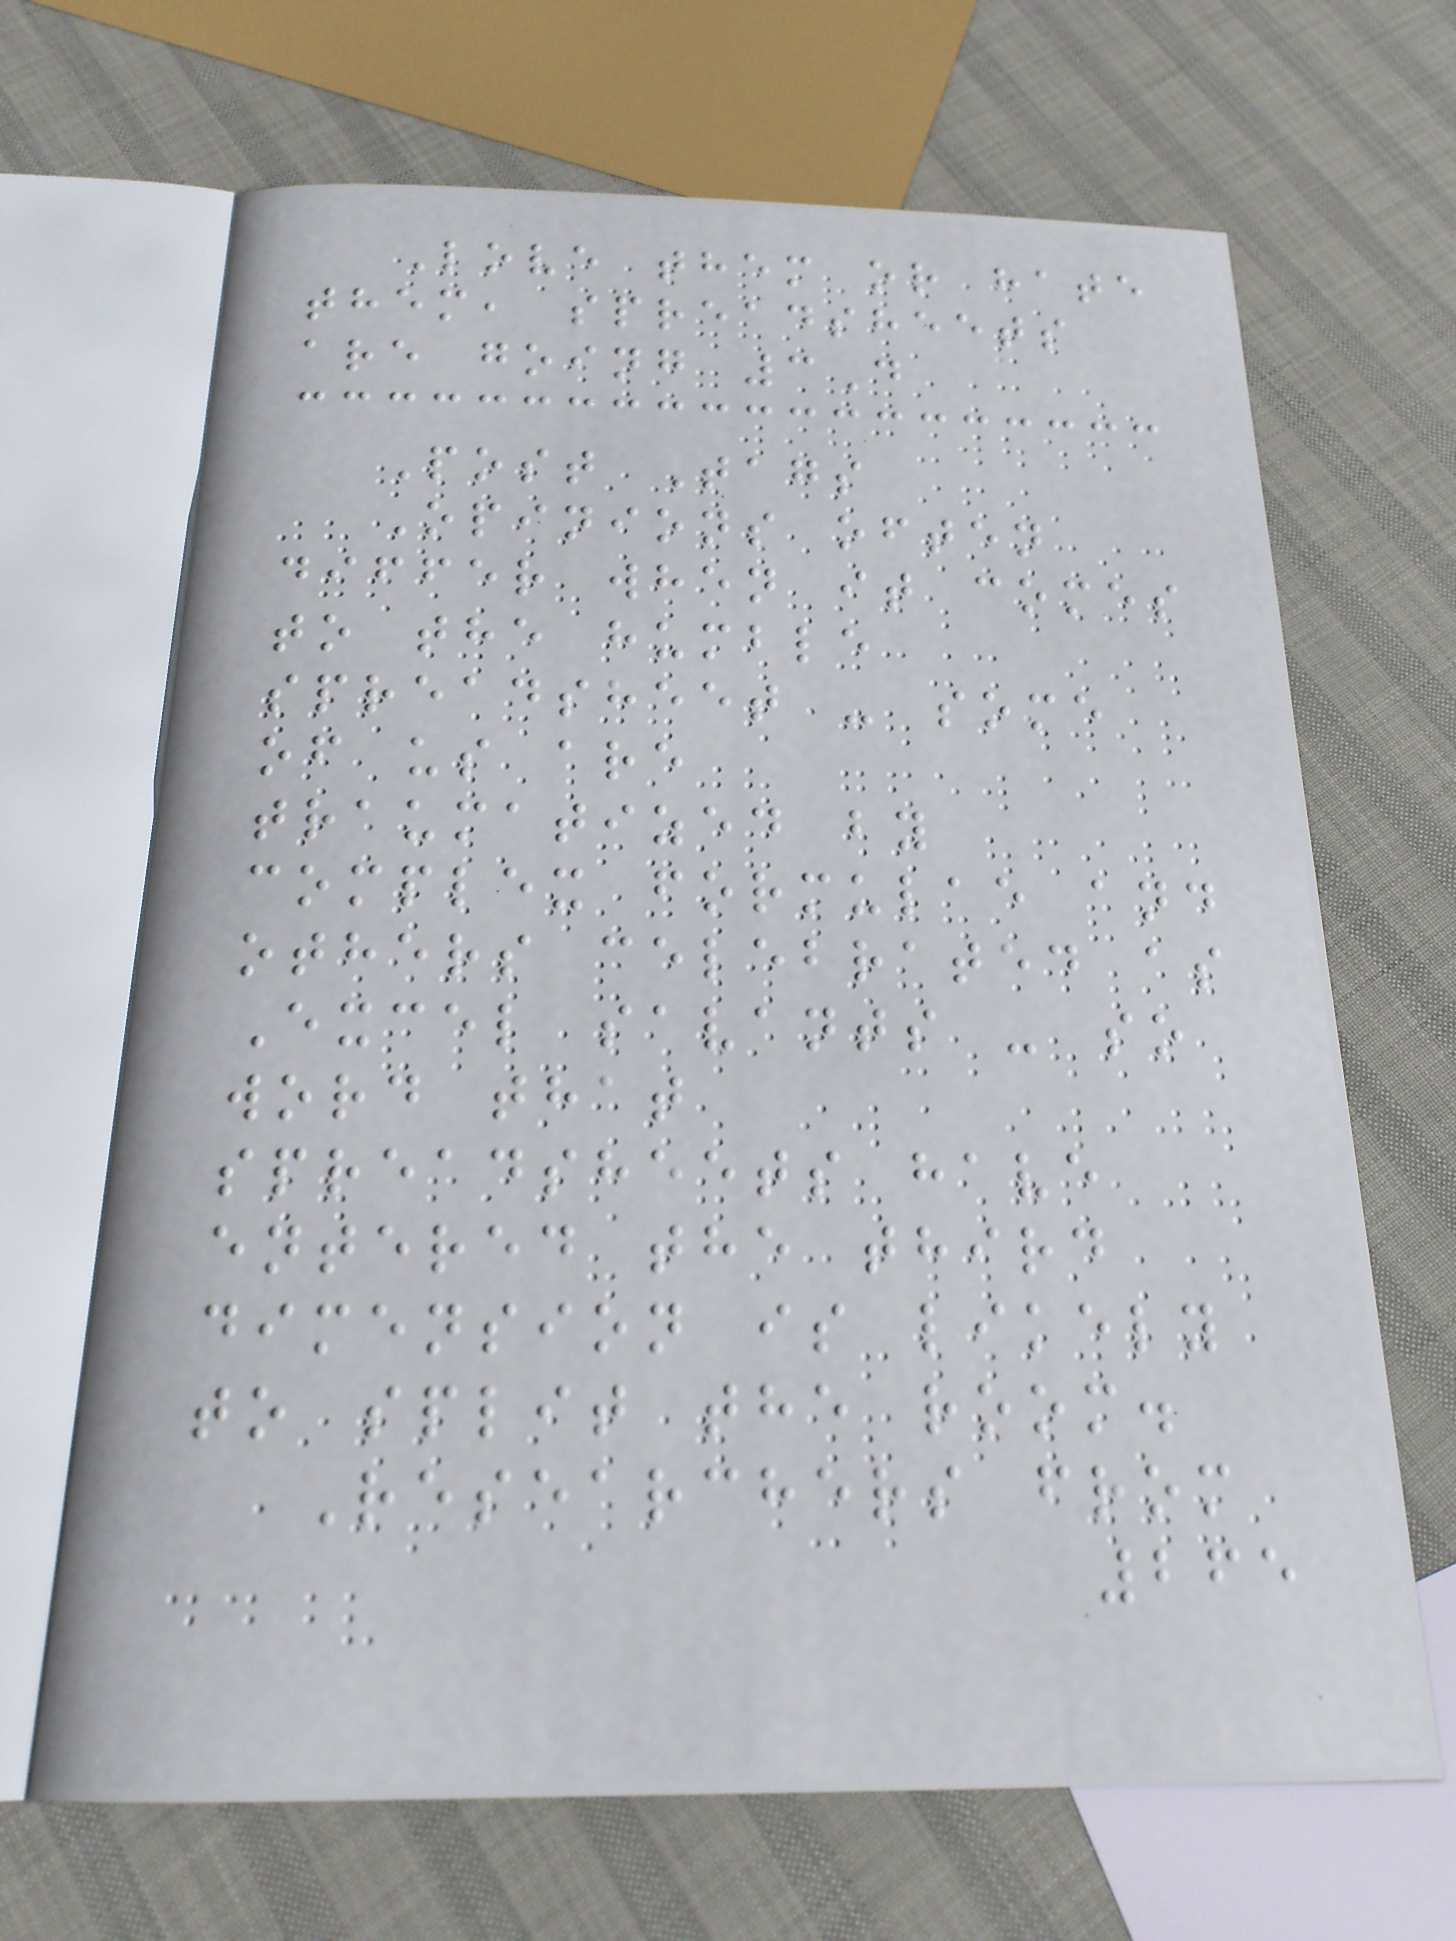Love them or hate
them, spreadsheets
are going 3D
Post Tags
Opinions often
differ when it comes
to the humble
spreadsheet - some
of us are
traumatized by
complex formulae and
others celebrated as
Excel savants - so
word that
spreadsheets have
entered the third
dimension is likely
to split the room.
Researchers from
265
